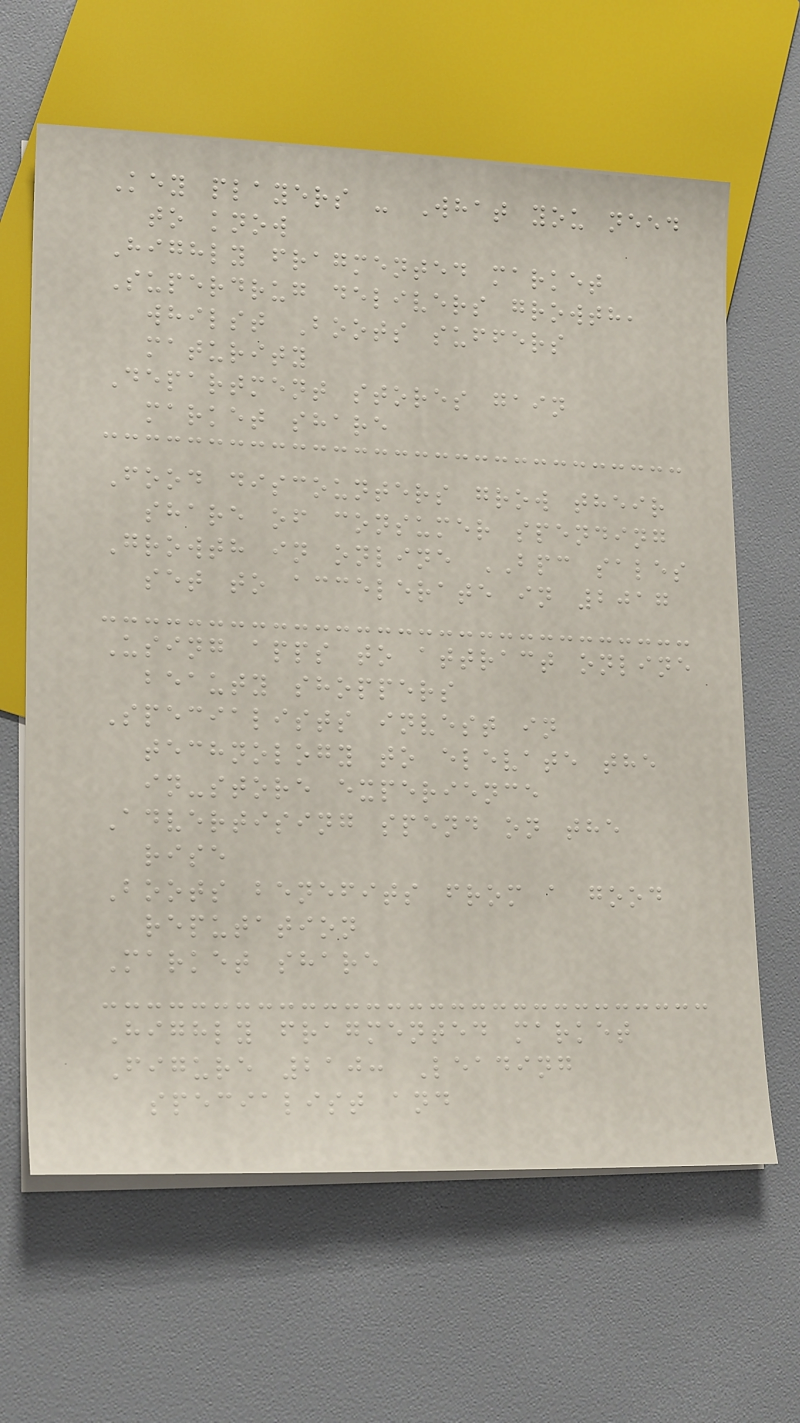Key players - What you need
to know
Highly fragmented market
Superdrug delivers growth,
whilst Boots suffers
maturity
Department stores gain
market share
Food discounters grow their
share of consumer spending
Growth in online BPC sales
set to accelerate in 2017
Using apps to attract online
beauty shoppers
Specialists invest in
technology to elevate the
in-store experience
Advertising spend on the
rise
Boots benefits from a good
reputation
Market share
Highly fragmented market
Figure 210: Leading
specialist and
